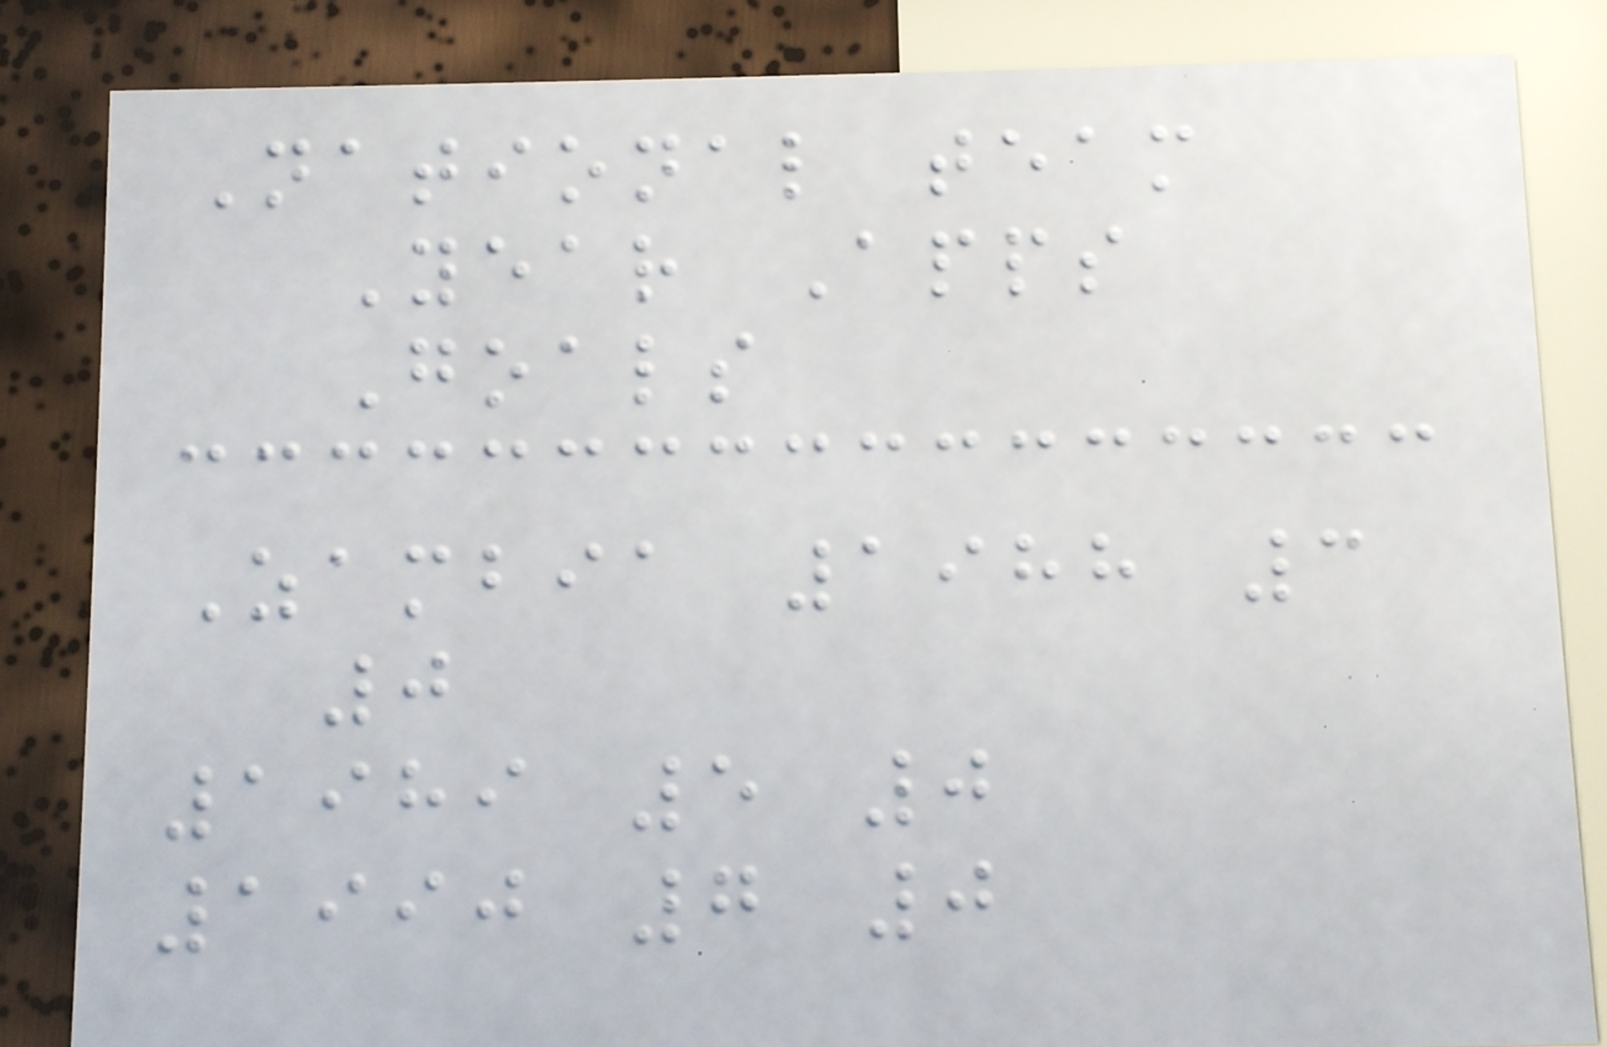National team
Year Apps
Goals
Zambia 1988 3
0
1989 5 0
1990 7 0
